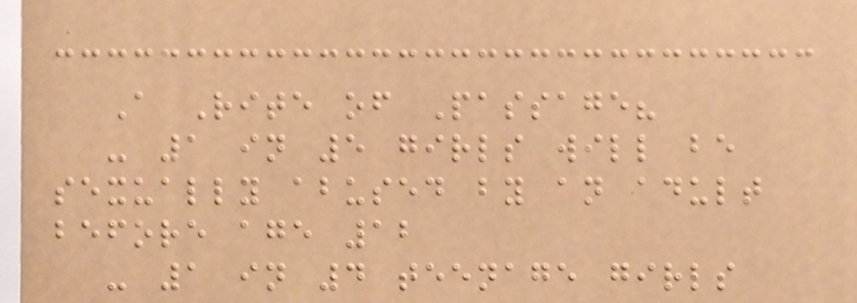A Rite of Passage?
- 1 in 5 girls will be
sexually abused by an adult
before age 12
- 1 in 4 teenage girls
